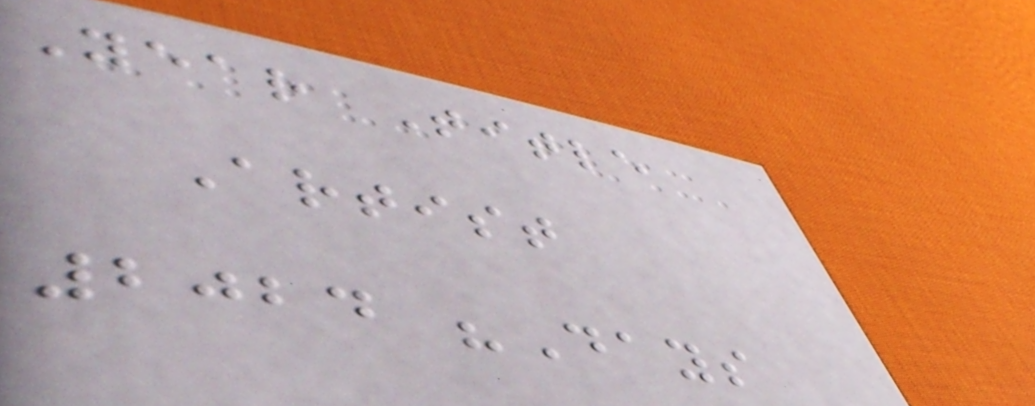Year Title
Artist
2024 "Days
